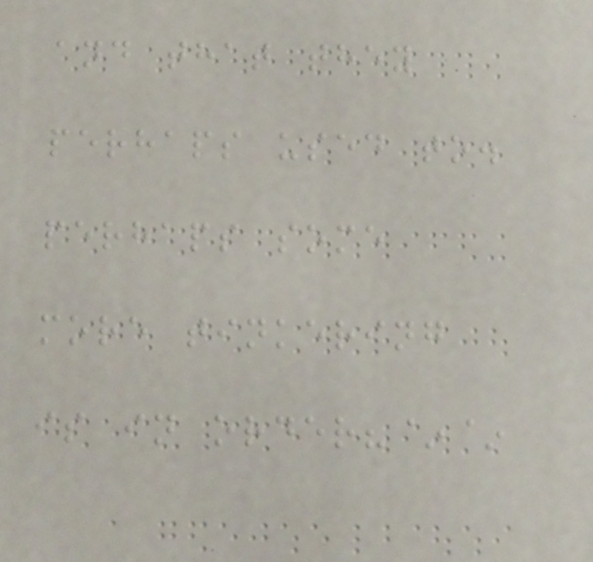and that they
perhaps used to.
perhaps some
more tinkering
is in order?~~
